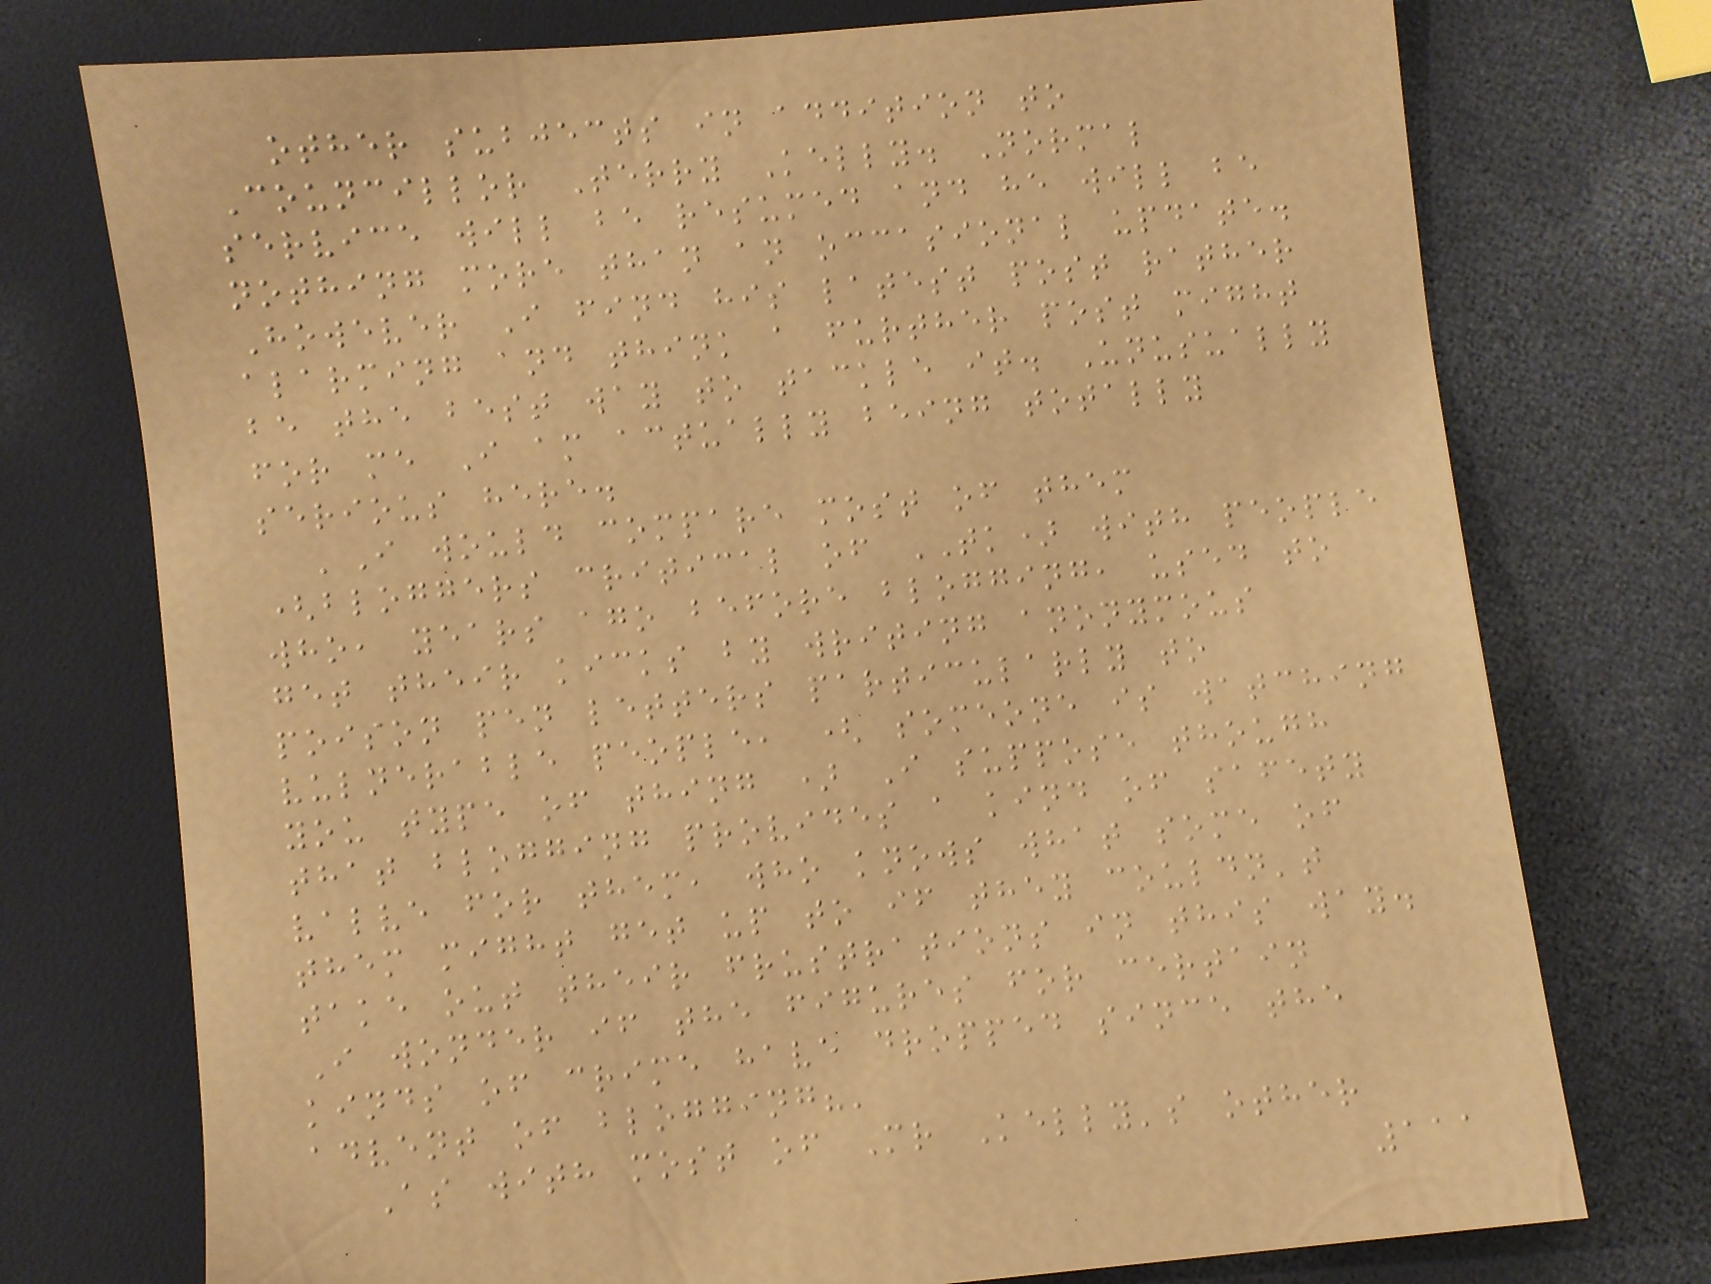other subjects in addition to
Councillor Terry Kelly. Normal
service will be resumed and he will be
nothing more than an occasional update.
However I find his latest post rather
alarming and think a further post might
be the best way to tackle it. Unusually
for me I am actually being totally
serious here.
'I would compare most of them
(bloggers critical of TK) with people
who, years ago before blogging, used to
get their kicks by writing anonymous
poison pen letters particularly to
vulnerable people, ( someone is watching
you type of thing ) I suppose though
that blogging provides a kind of safety
valve for them, who knows what some of
them might get up to if they couldn't
take out their frustrations in this way.
I wonder if the figures for certain
kinds of crime have dropped since the
advent of blogging?'
As with most of Mr Kelly's other
111
